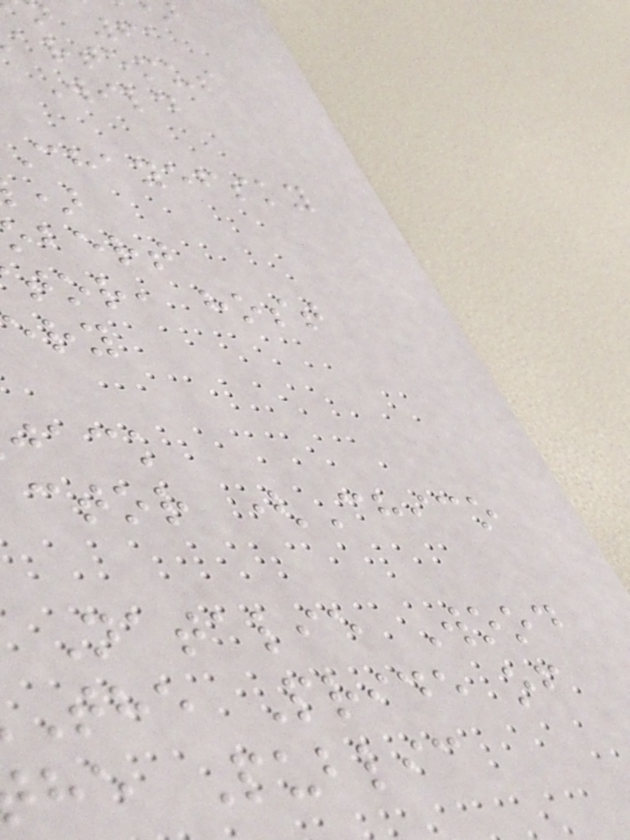chayefsky
tor, host
ctor (Chico
Natalie Wood
The Pride of
he Public
